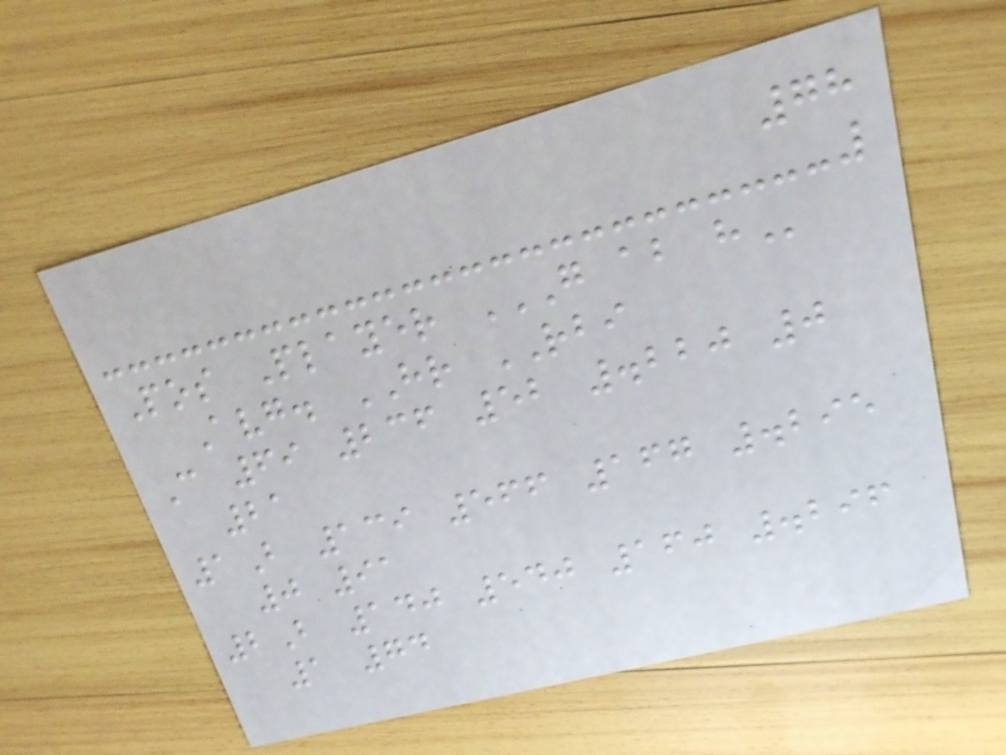78
Pos Player G AB H
Avg. HR RBI
C 69 236 52 .220 0
21
1B 139 566 167 .295
0 91
2B 140 540 160 .296
1 74
